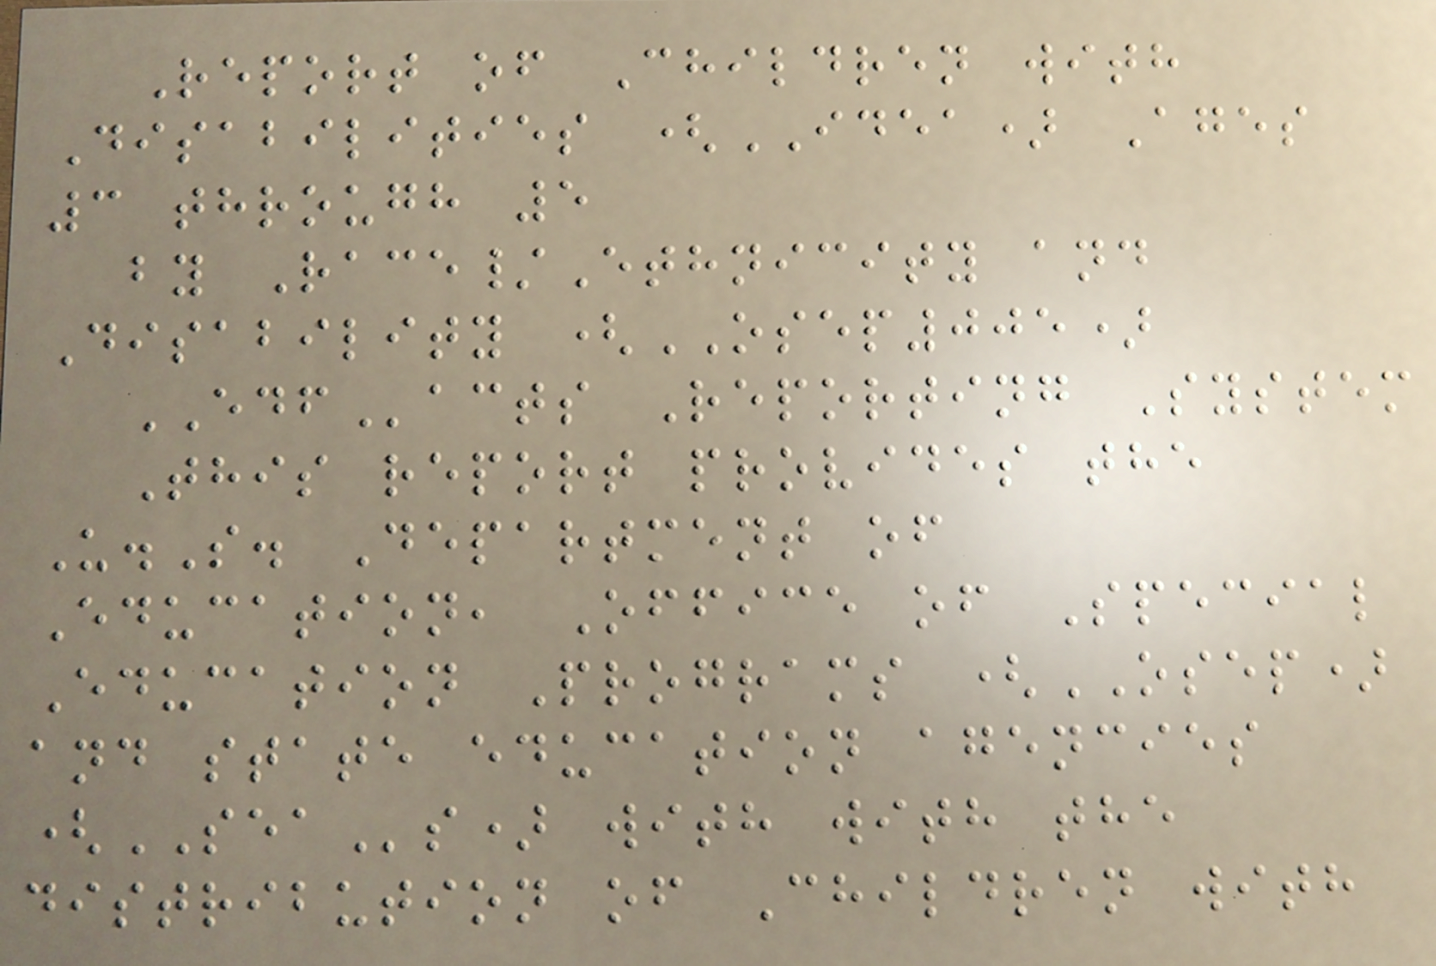Report of Children with
Disabilities (IDEA) Ages
3 through 5
by Race/Ethnicity and
Disability (OSEP005)
EDFacts Reporting System
This report provides the
U.S. Department of
Education, Office of Special
Education Programs (OSEP)
and state education agencies
(SEAs) with with the
distribution of Children with
